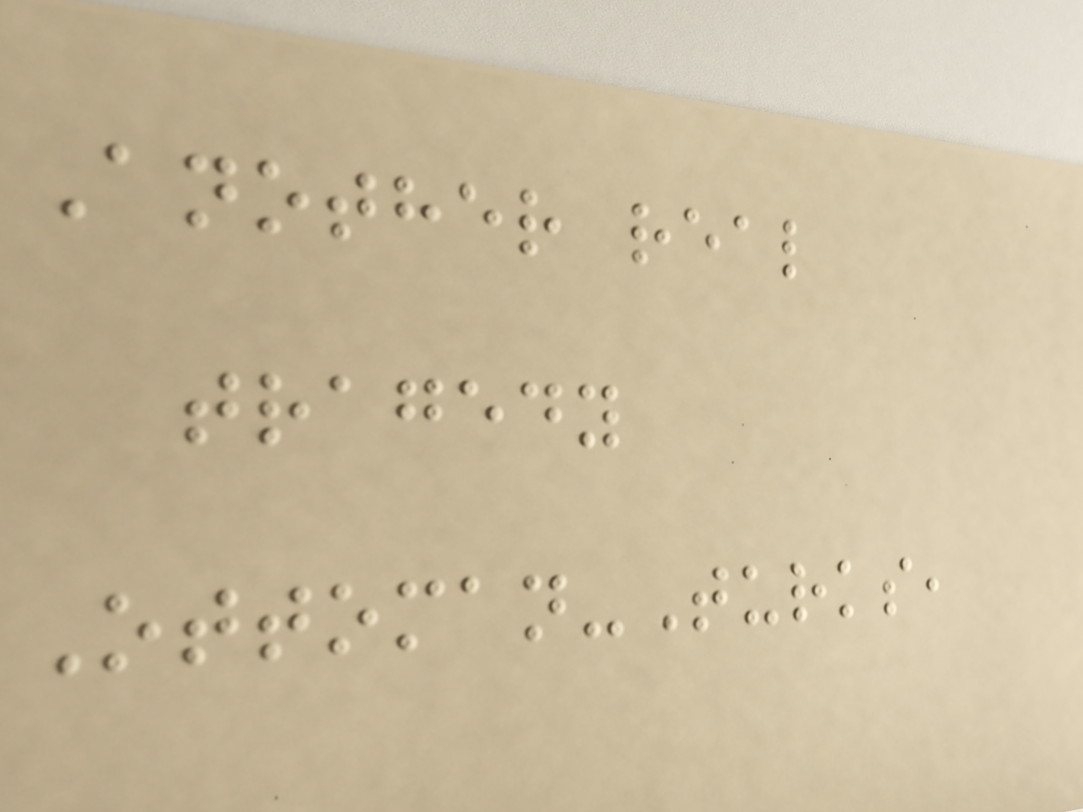Another real
tragedy
Ottoman-Turks,
